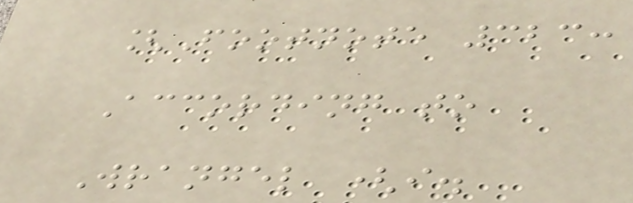[Footnote 323:
According to
Wrangel (i.
